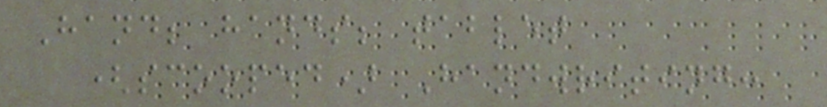Hand; hands; tablet
(scooped) Handwriting:
